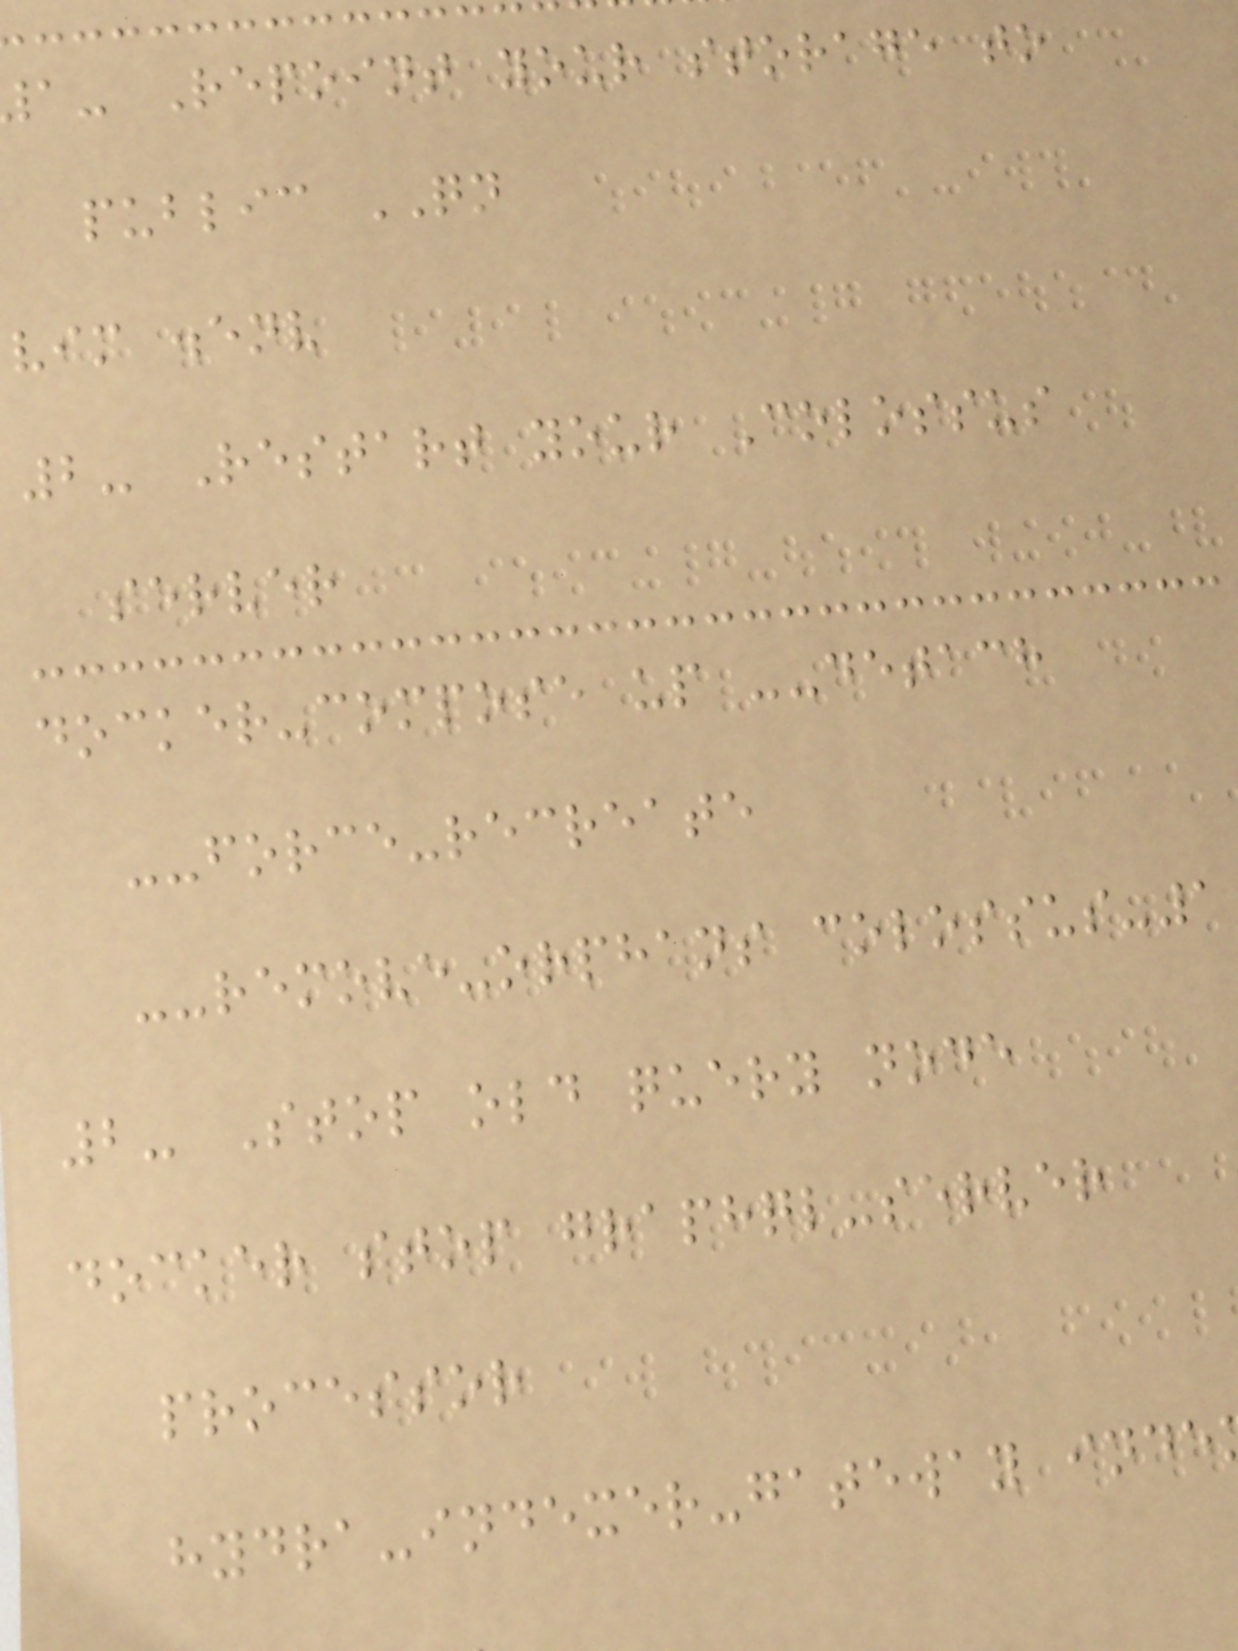a- Repoint your storage to
public QN
vim .env
2- Restart your Colossus
server
docker-compose up --detach
--force-recreate
--remove-orphans colossus-1
2- Stop old query node
docker stop graphql-server
processor
hydra-indexer-gateway inde
